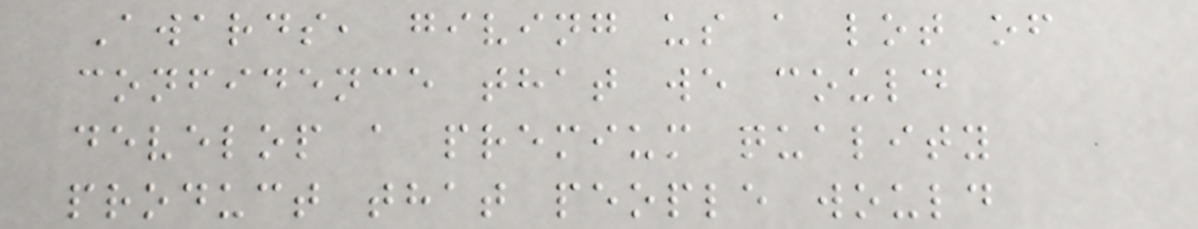Awards, giving us a lot of
confidence that we could
develop a premium quality
product that people would
